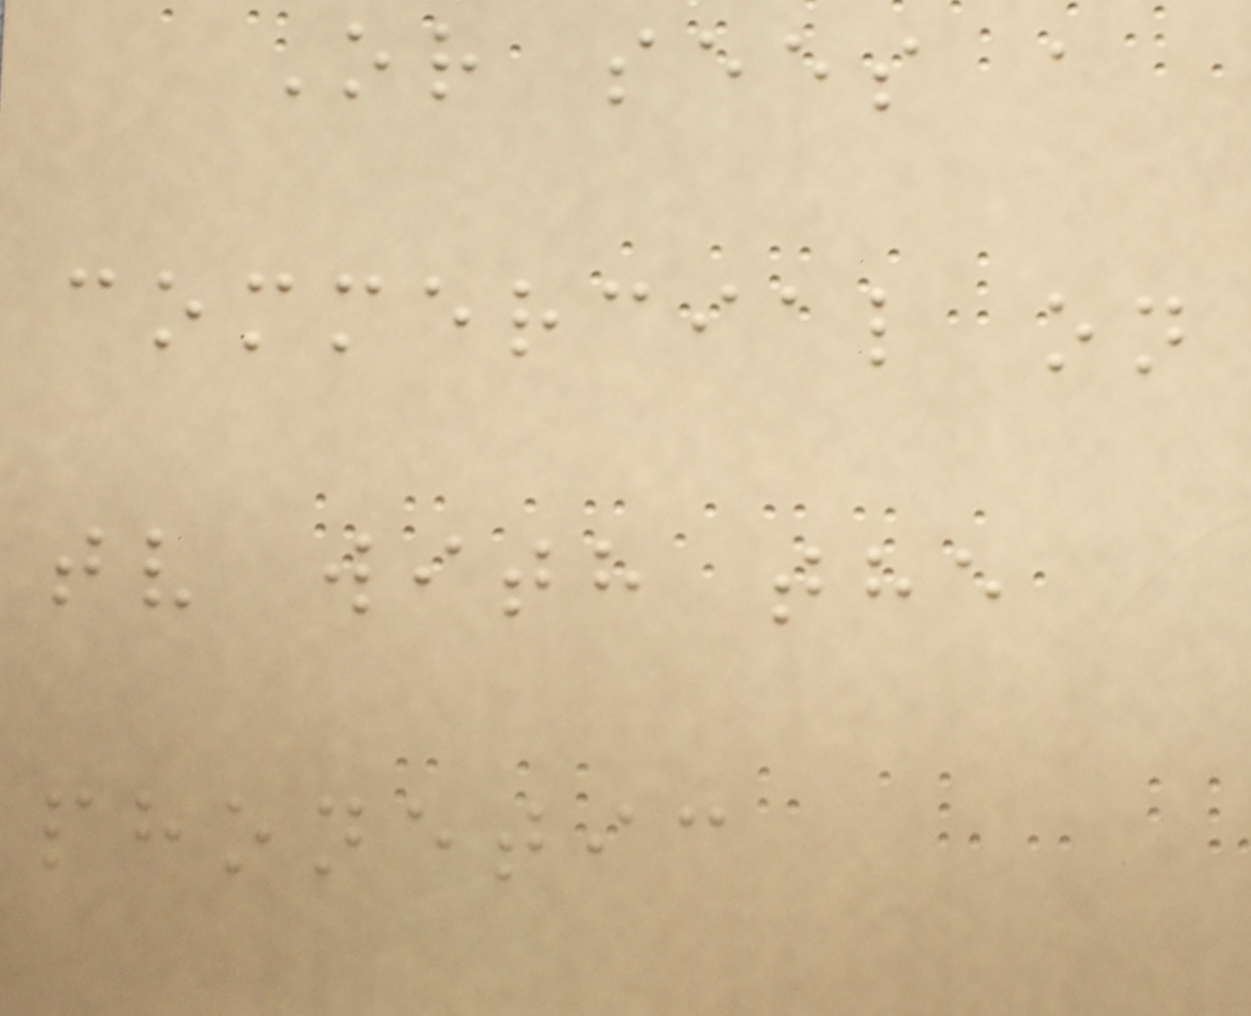Or sees a
commercial on
tv with the
phonetic
